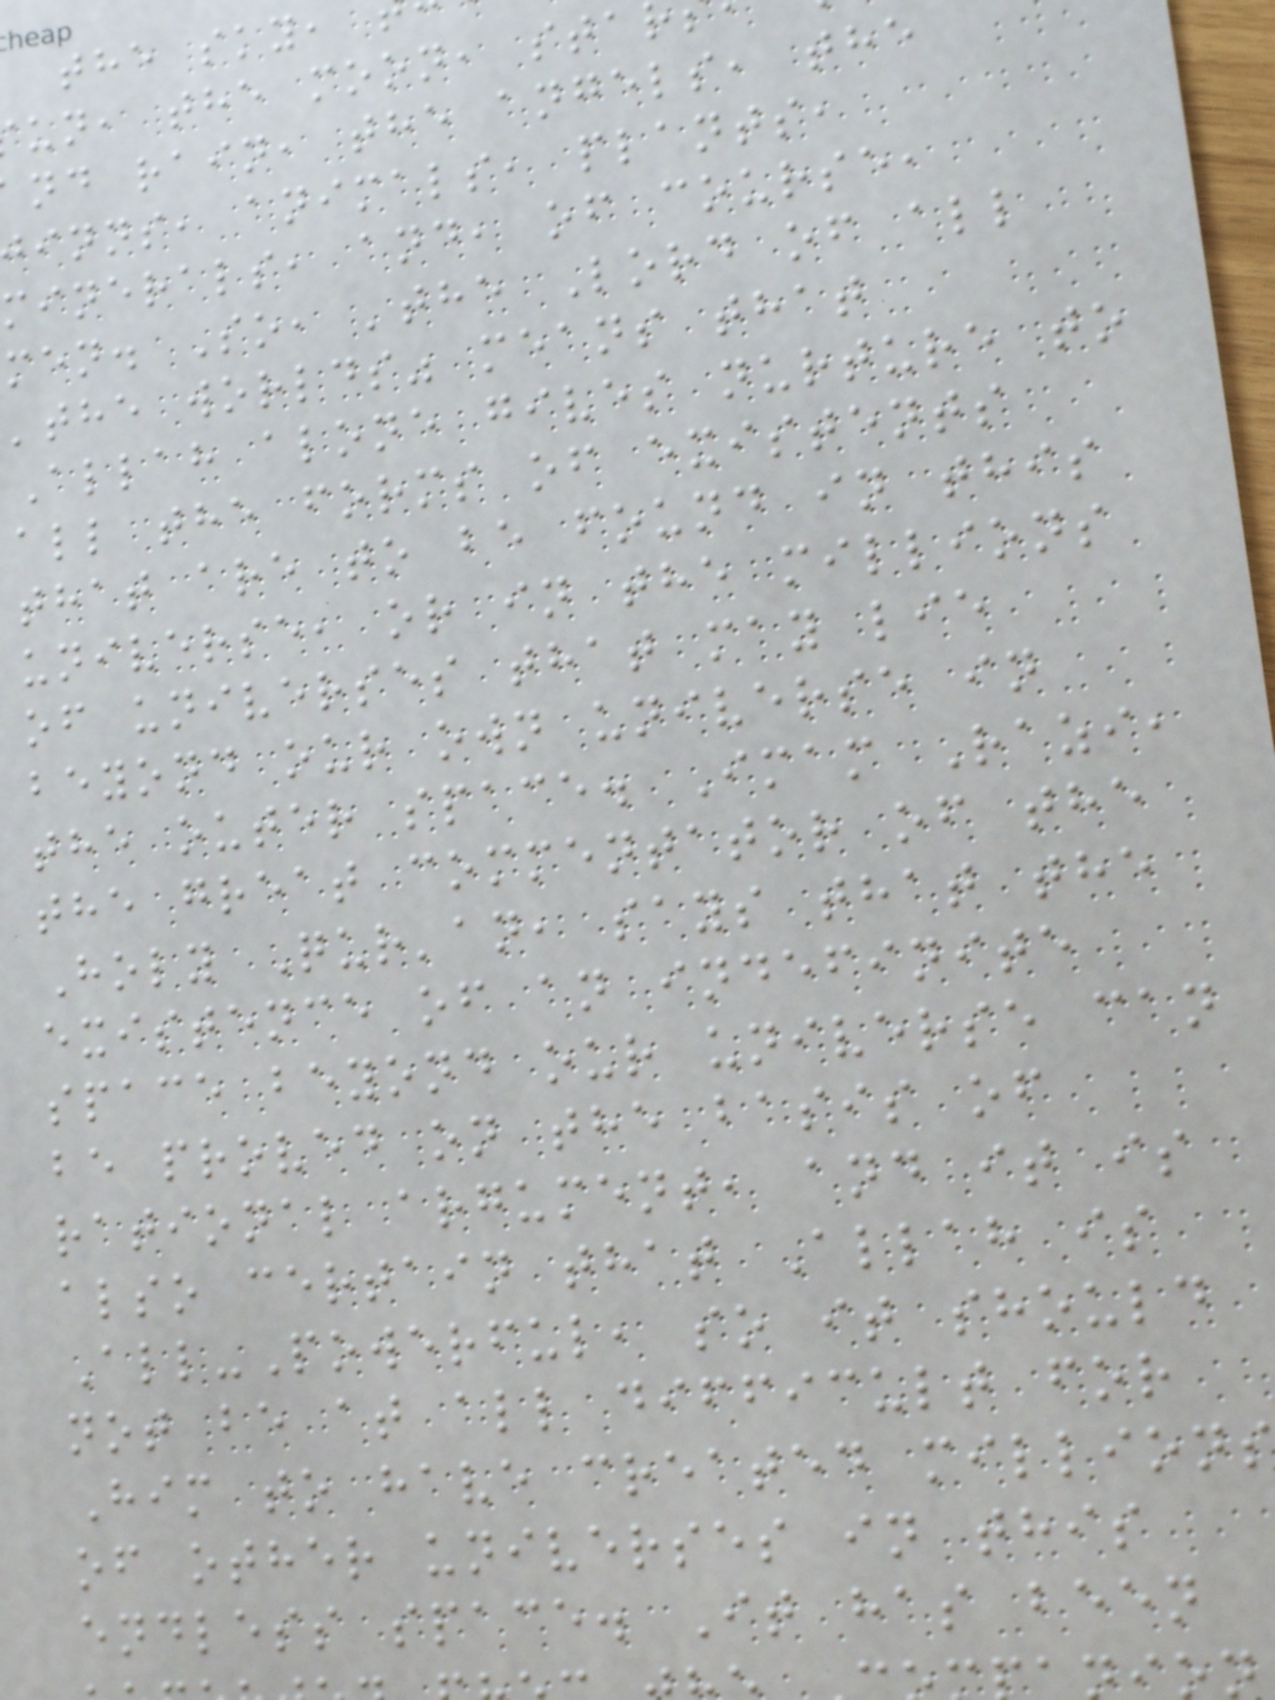the sky,
un, the moon, sta
nd rain, the angels, the
inns, animals, plants,
minerals, and, of course,
men. So, 'the Lord of all
'the worlds" means that
Allah alone gives nurture to
all the forms of existents
that are to be found in this
universe, or in the millions
of universes that may lie
beyond our own universe in
the outer space. Imam Razi,
the great commentator of the
Holy Qur'an, says that the
existence of an indefinite
space beyond our universe can
be proved on the basis of
rational argument, and it is
also certain that Allah is
All-Powerful, so it should
not be at all difficult for
Him to have created millions
of other universes in this
endless space. It has been
